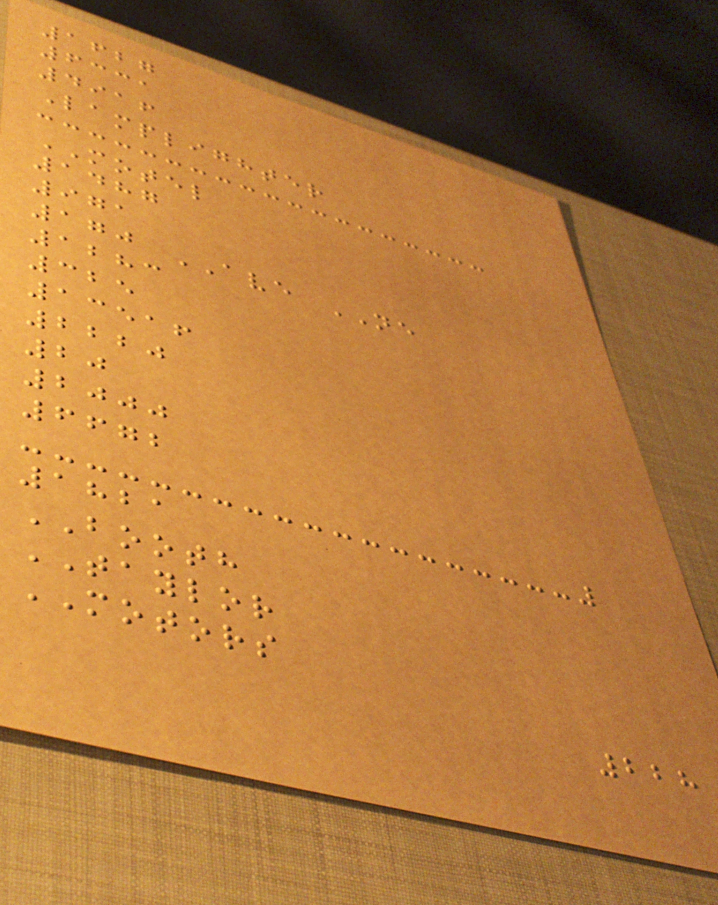1627
6331
4916
Lamplighter
MOTEL
1487
971
170 AVE NE
1283
325
13516
2220
20
2000
6672
1821
BOOTH
TAYLOR
MOTORS
228
